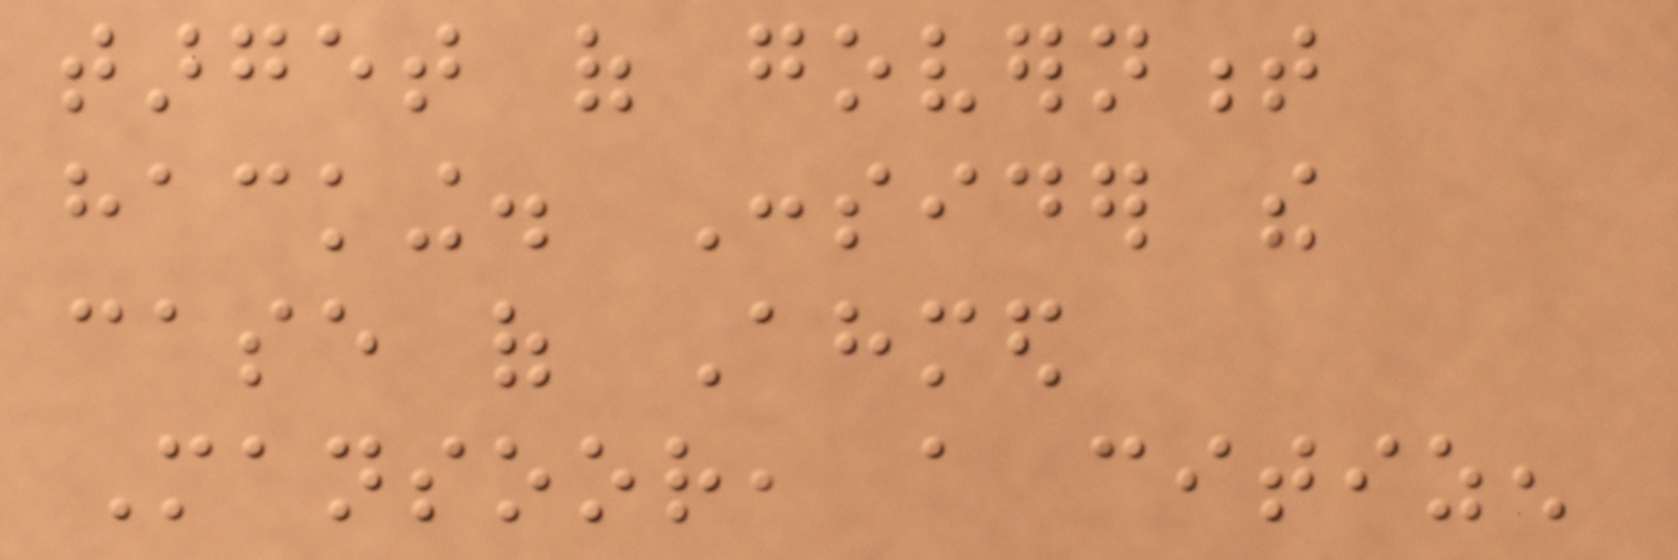target of government
hacking. Consider the
case of Ahmed
Mansoor, a citizen
